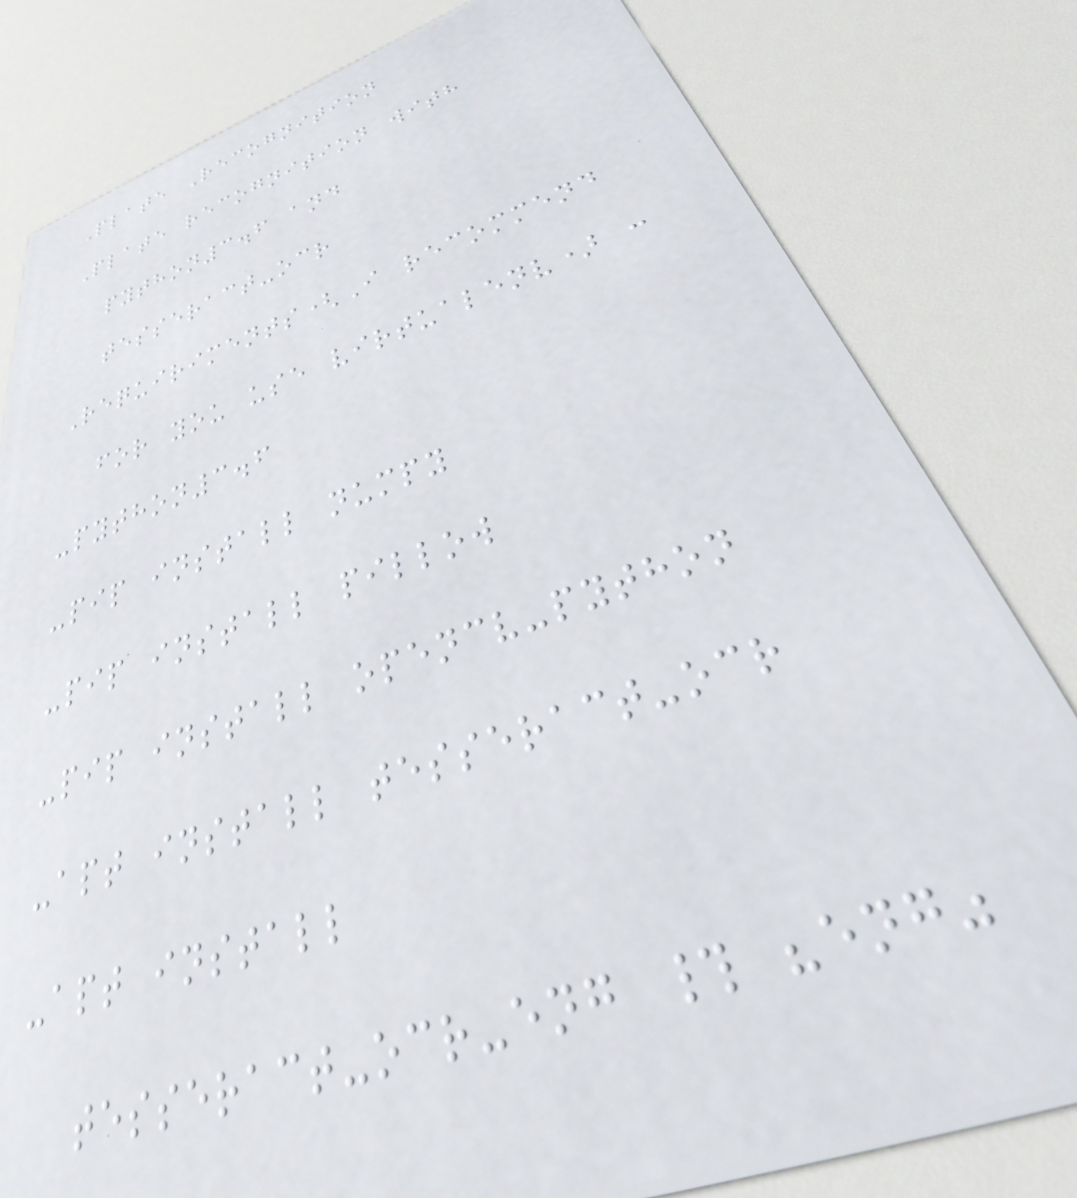Plate Recognition
Plate recognition with
python3.6 and
tesseract-ocr
Requiriments(I recommend
for you use virtualenv) :
-python3.6
-pip install numpy
-pip install pillow
-pip install opencv-python
-apt install tesseract-ocr
-apt install
tesseract-ocr-eng # "eng"
